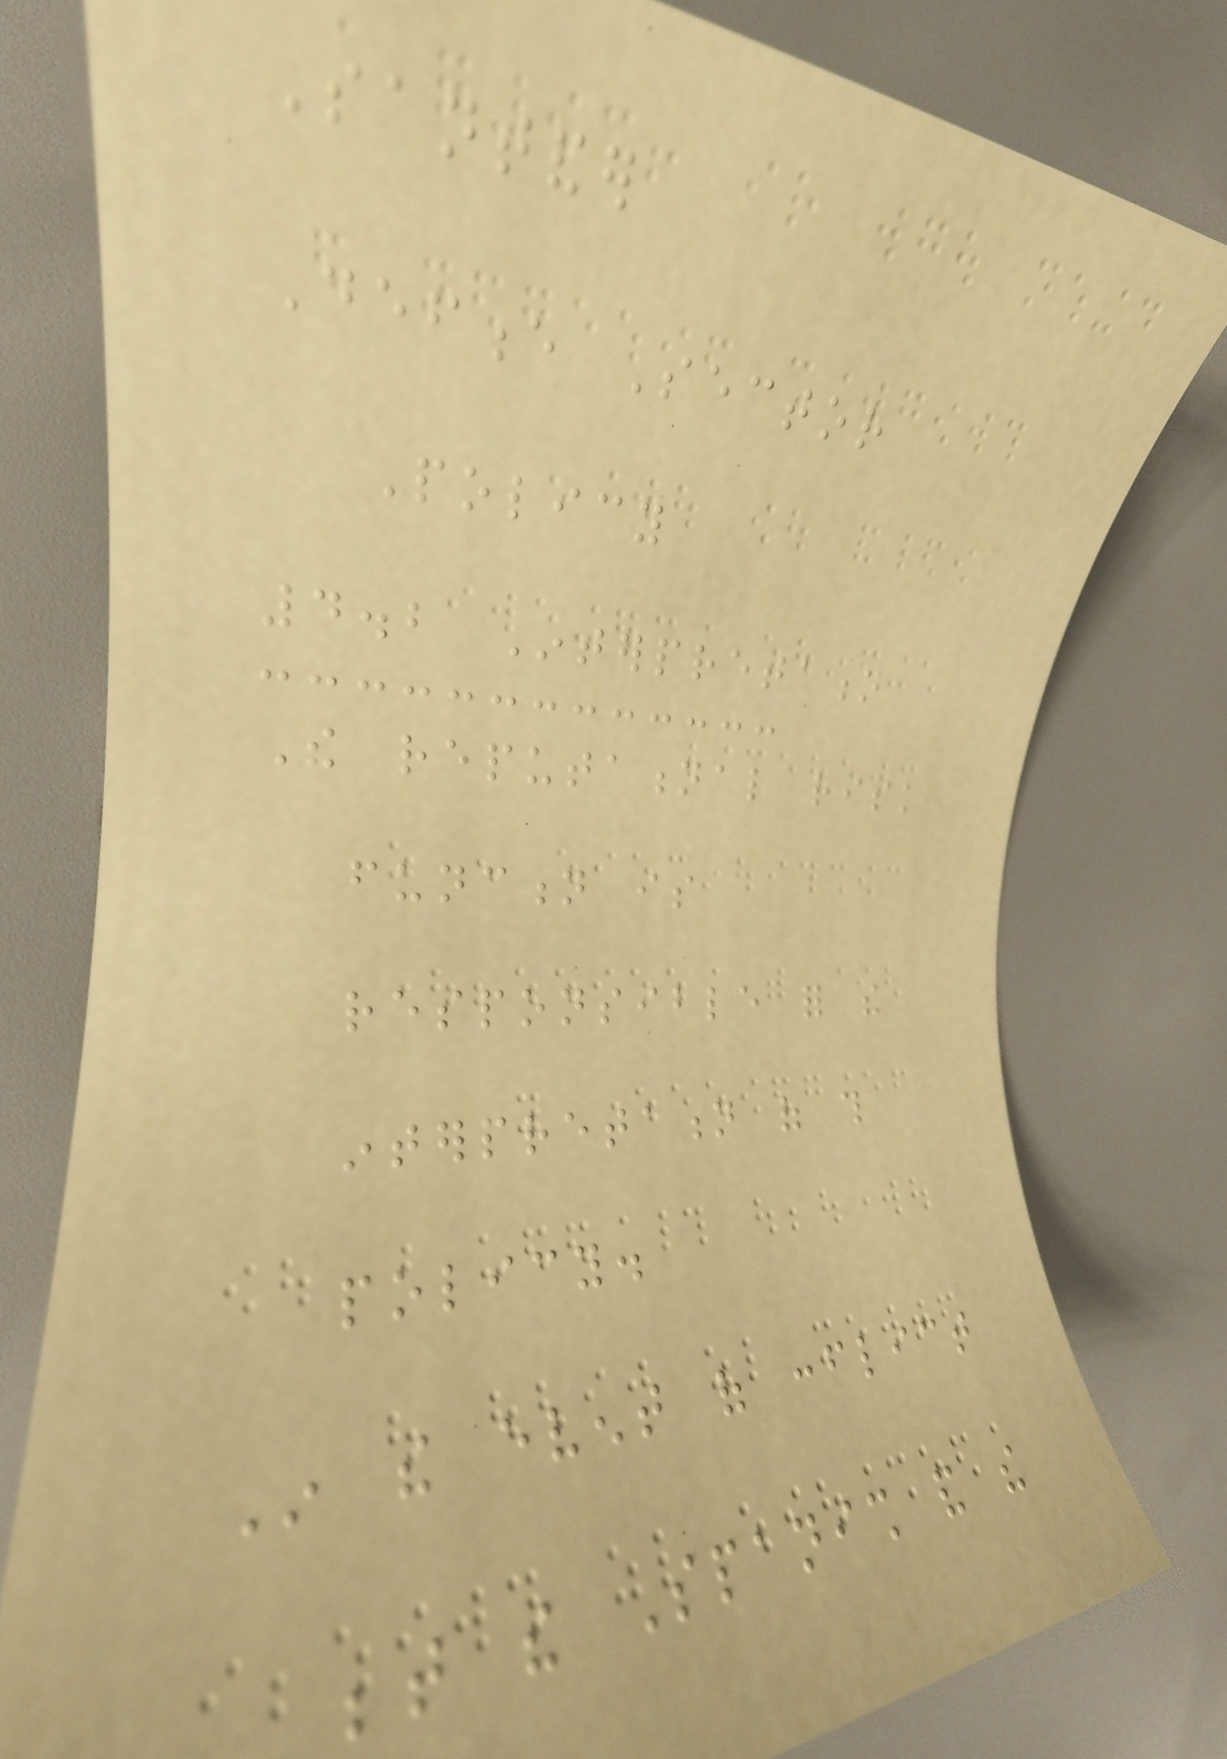Santander
Defence Sector
Policy
4.2 Interpretation
The reputational risk
function is
responsible for the
interpretation of this
policy.
In the event of conflict
between the Spanish and the
